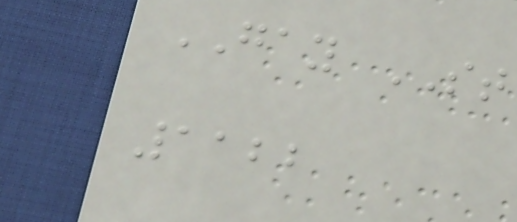GAY ST
1122
